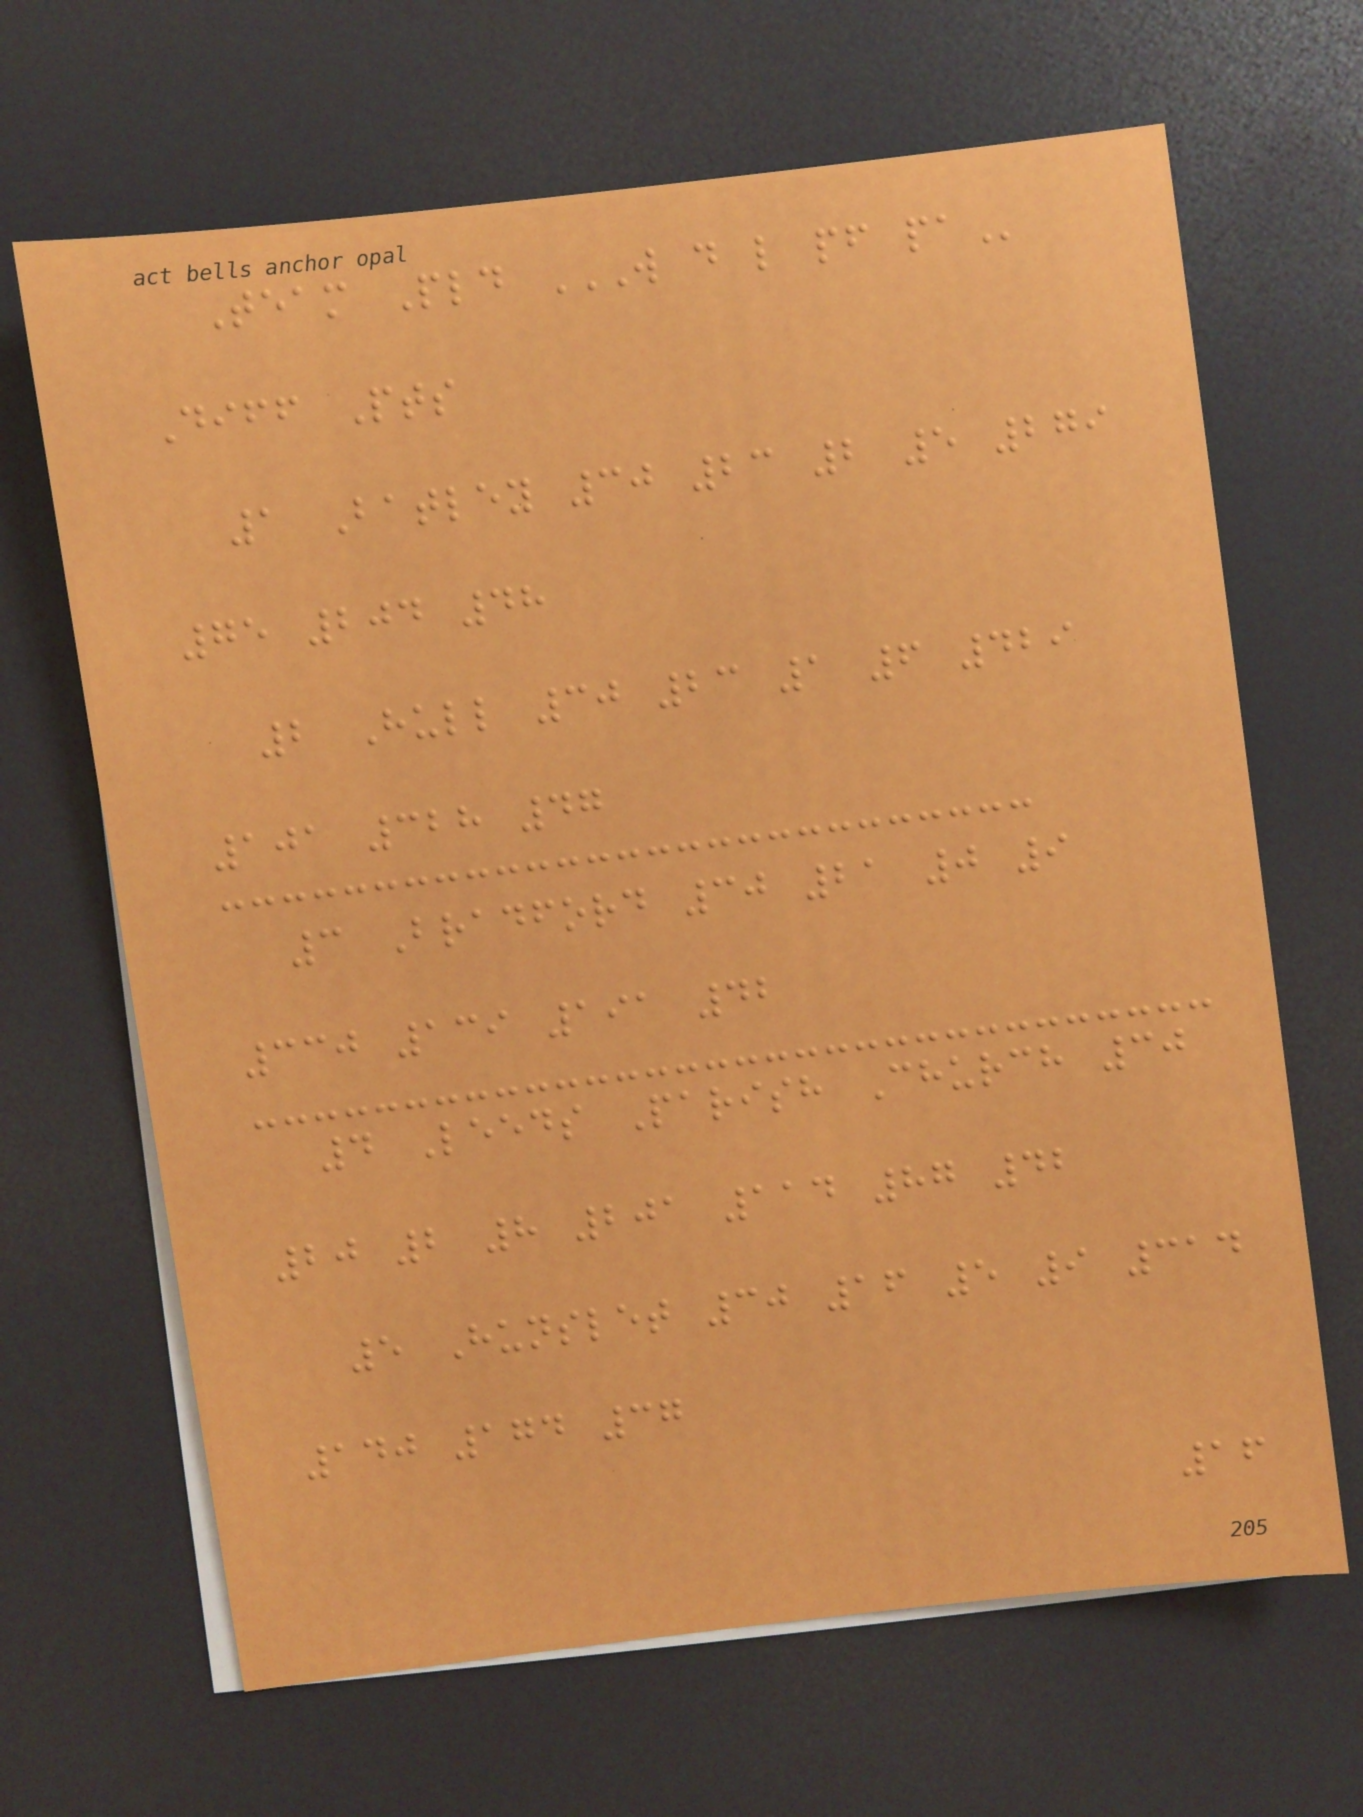Team Pld W D L PF PA
Diff Pts
1 Batley 30 23 2 5 279
75 204 48
2 Hull 30 23 1 6 429
101 328 47
3 Bradford 30 21 0 9
330 139 191 42
4 Leeds Parish Church 30
20 2 8 201 114 87 42
5 Hunslet 30 16 5 9 314
140 174 37
16
